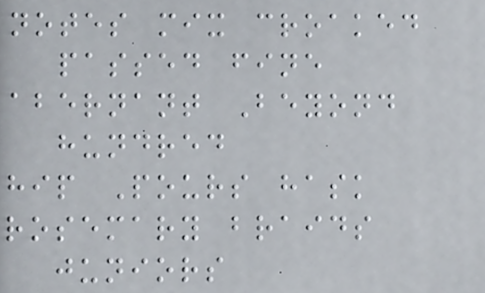notes mix croaked
passed fine
abernant Beyond
hundred
hip Pours hask
rosemary braids
juniors
